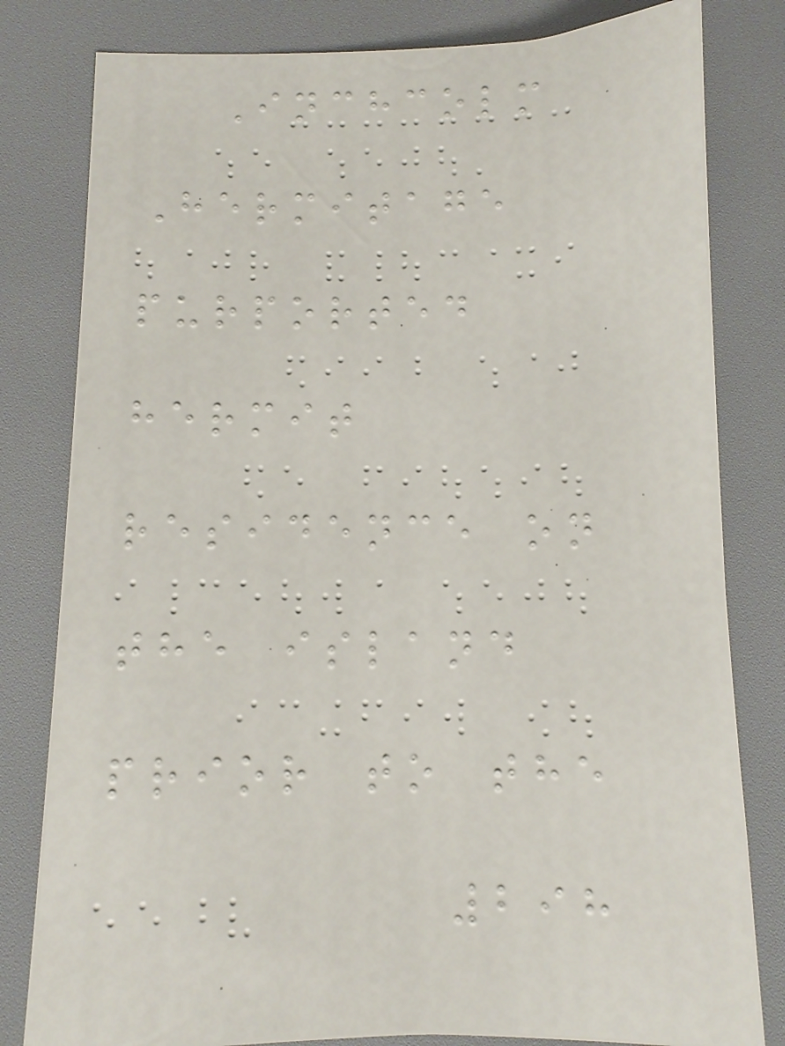Inchcolm
Hermitage
purported
hermit
residence on
the island
prior to the
298
